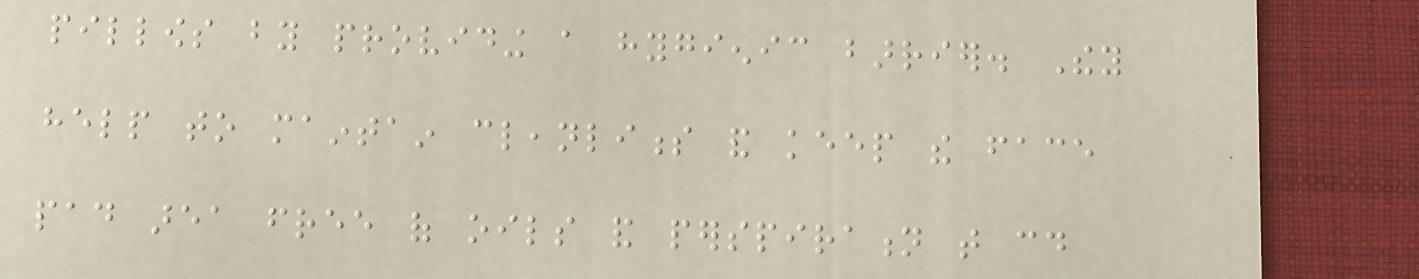pillows by providing a hygienic barrier. They
help to maintain cleanliness and keep the face
pad area free of oils and perspiration that could
